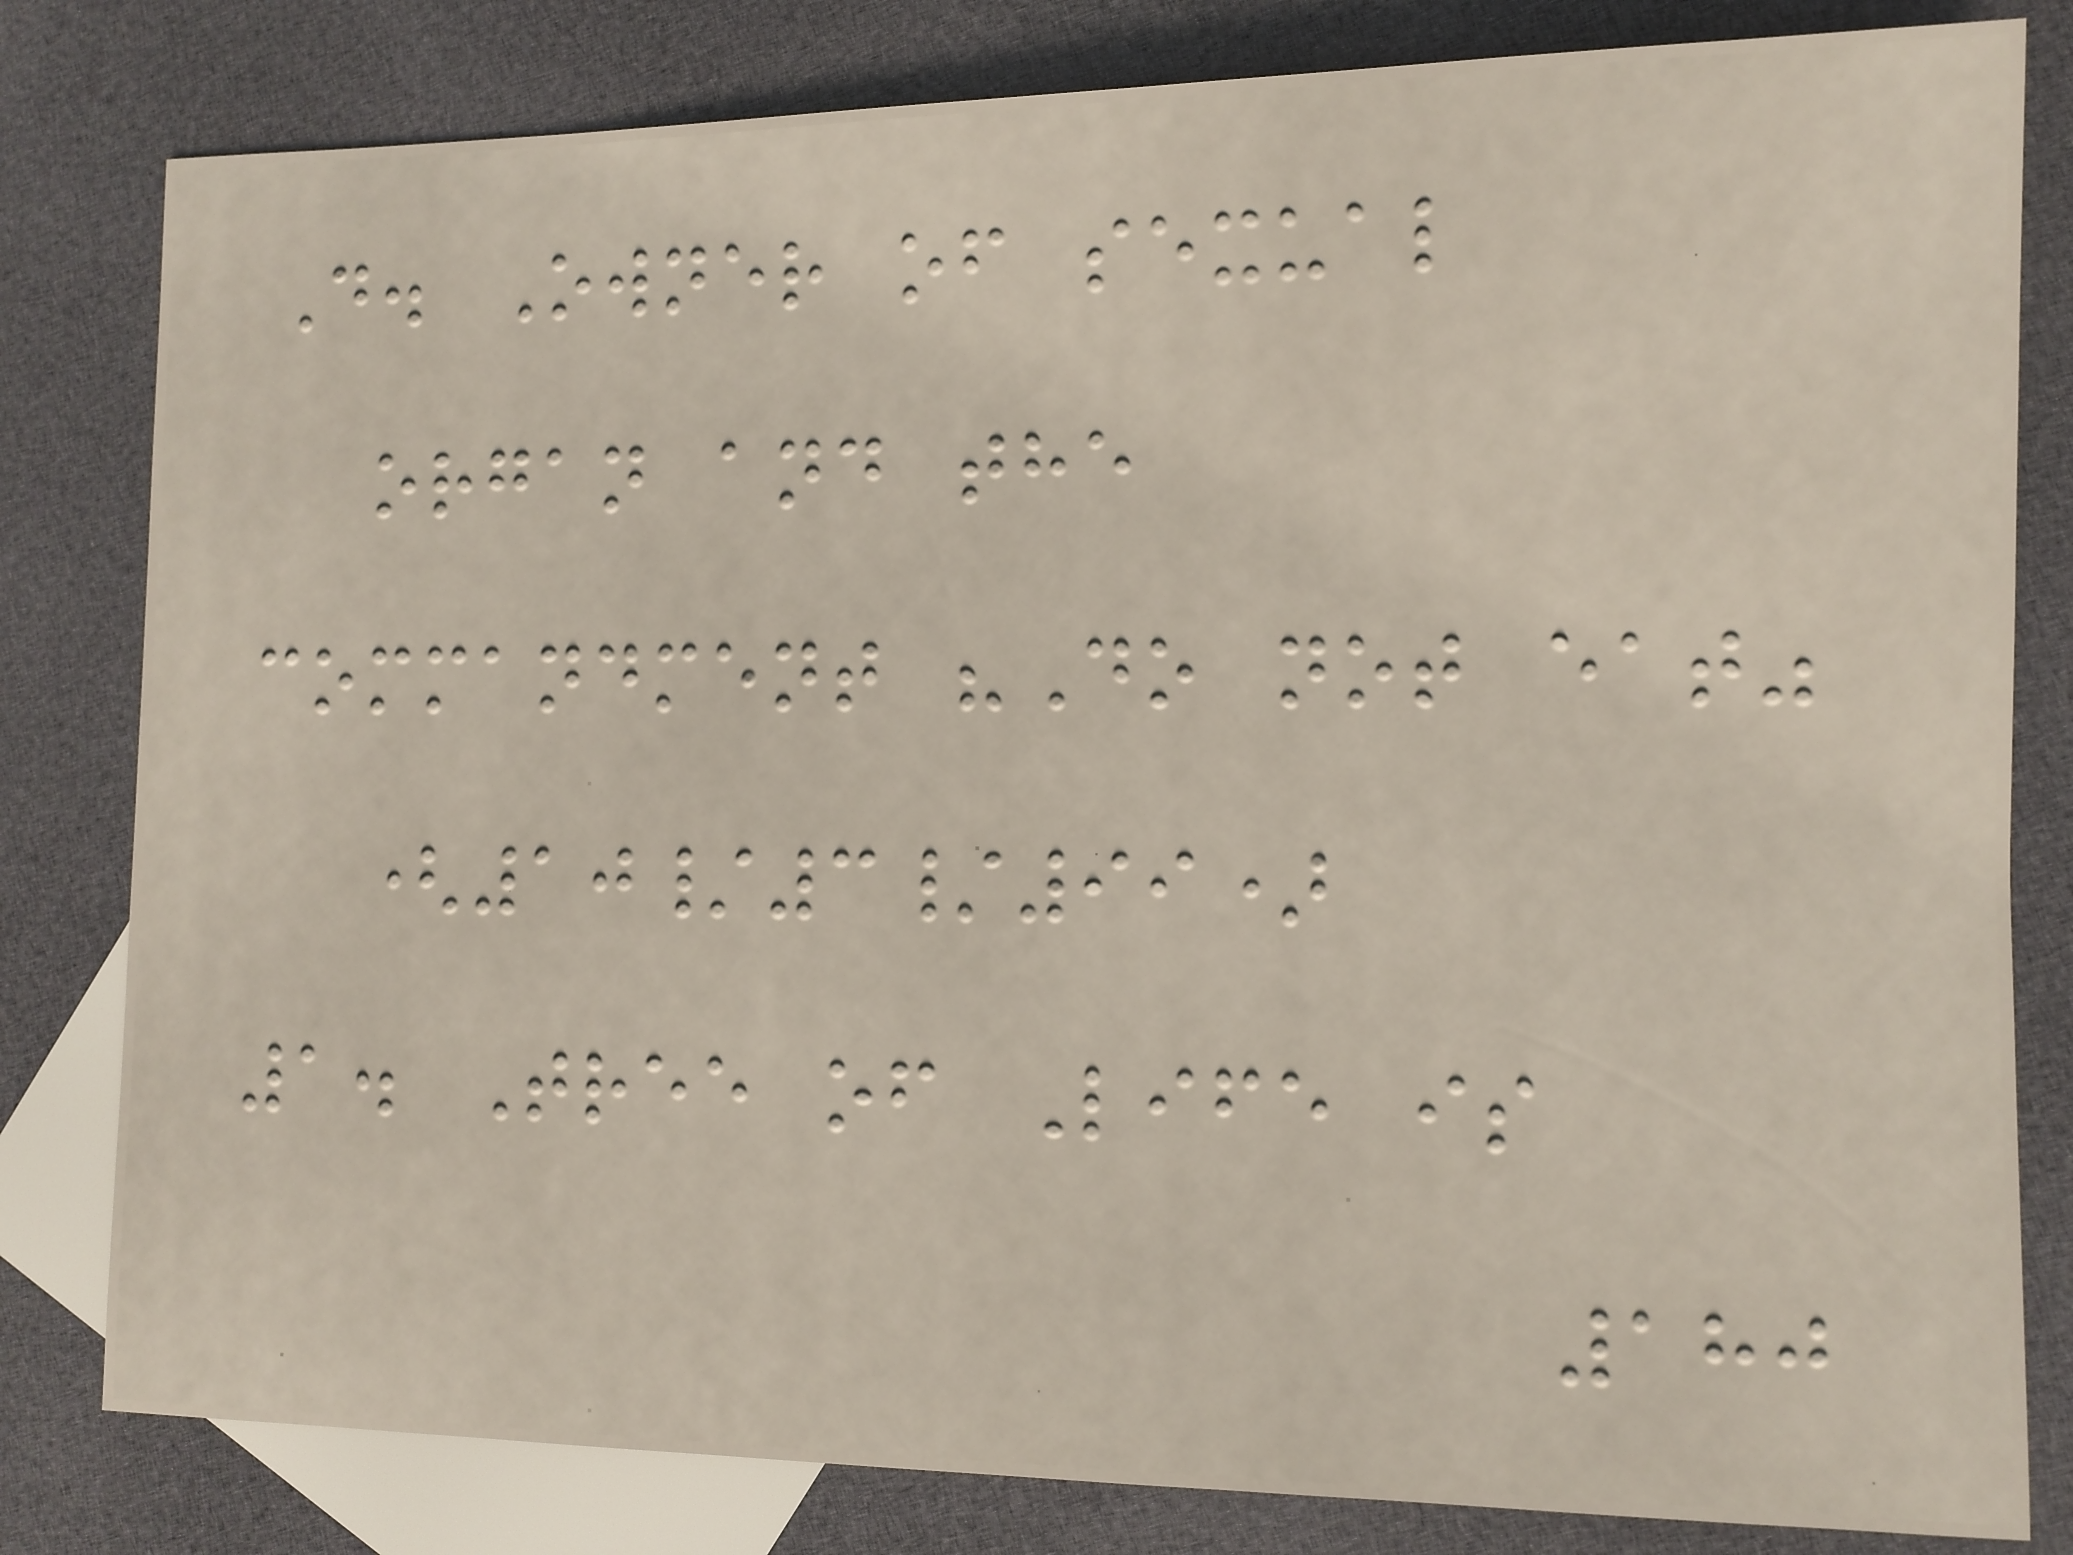D. Owner of sexual
organ and the
commandment "Do not eat"
(10/3/99)
1. Tree of Life is
180
